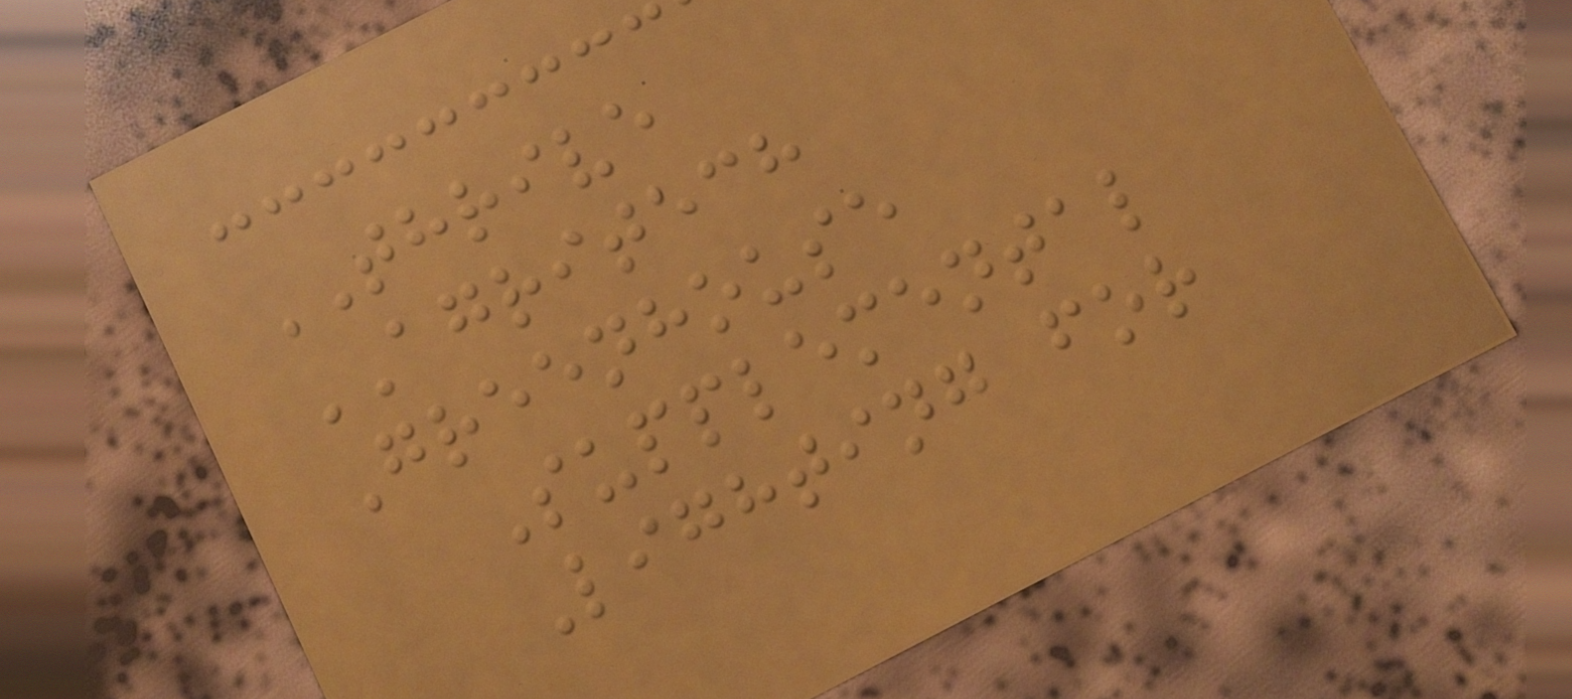THRIVE
AGRITECH
Greenhouse
Supplemental
Lighting for
